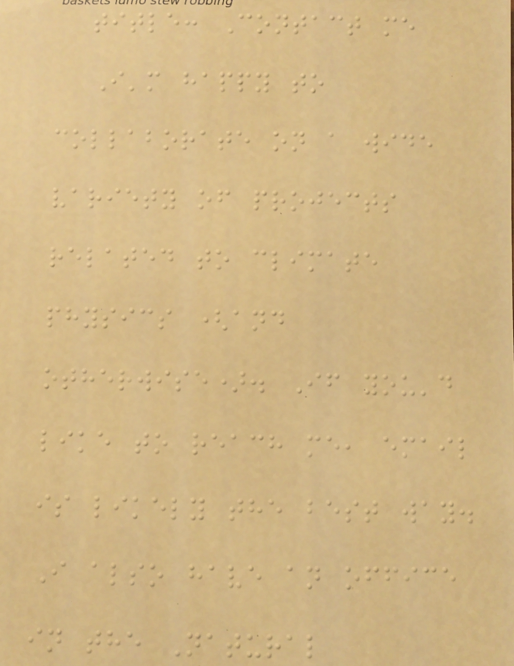title: Contact me
I'm happy to
collaborate on a wide
variety of projects
related to climate
physics (and
otherwise). If you'd
like to reach me, email
is likely the best way.
I also have an office
in the Natural
